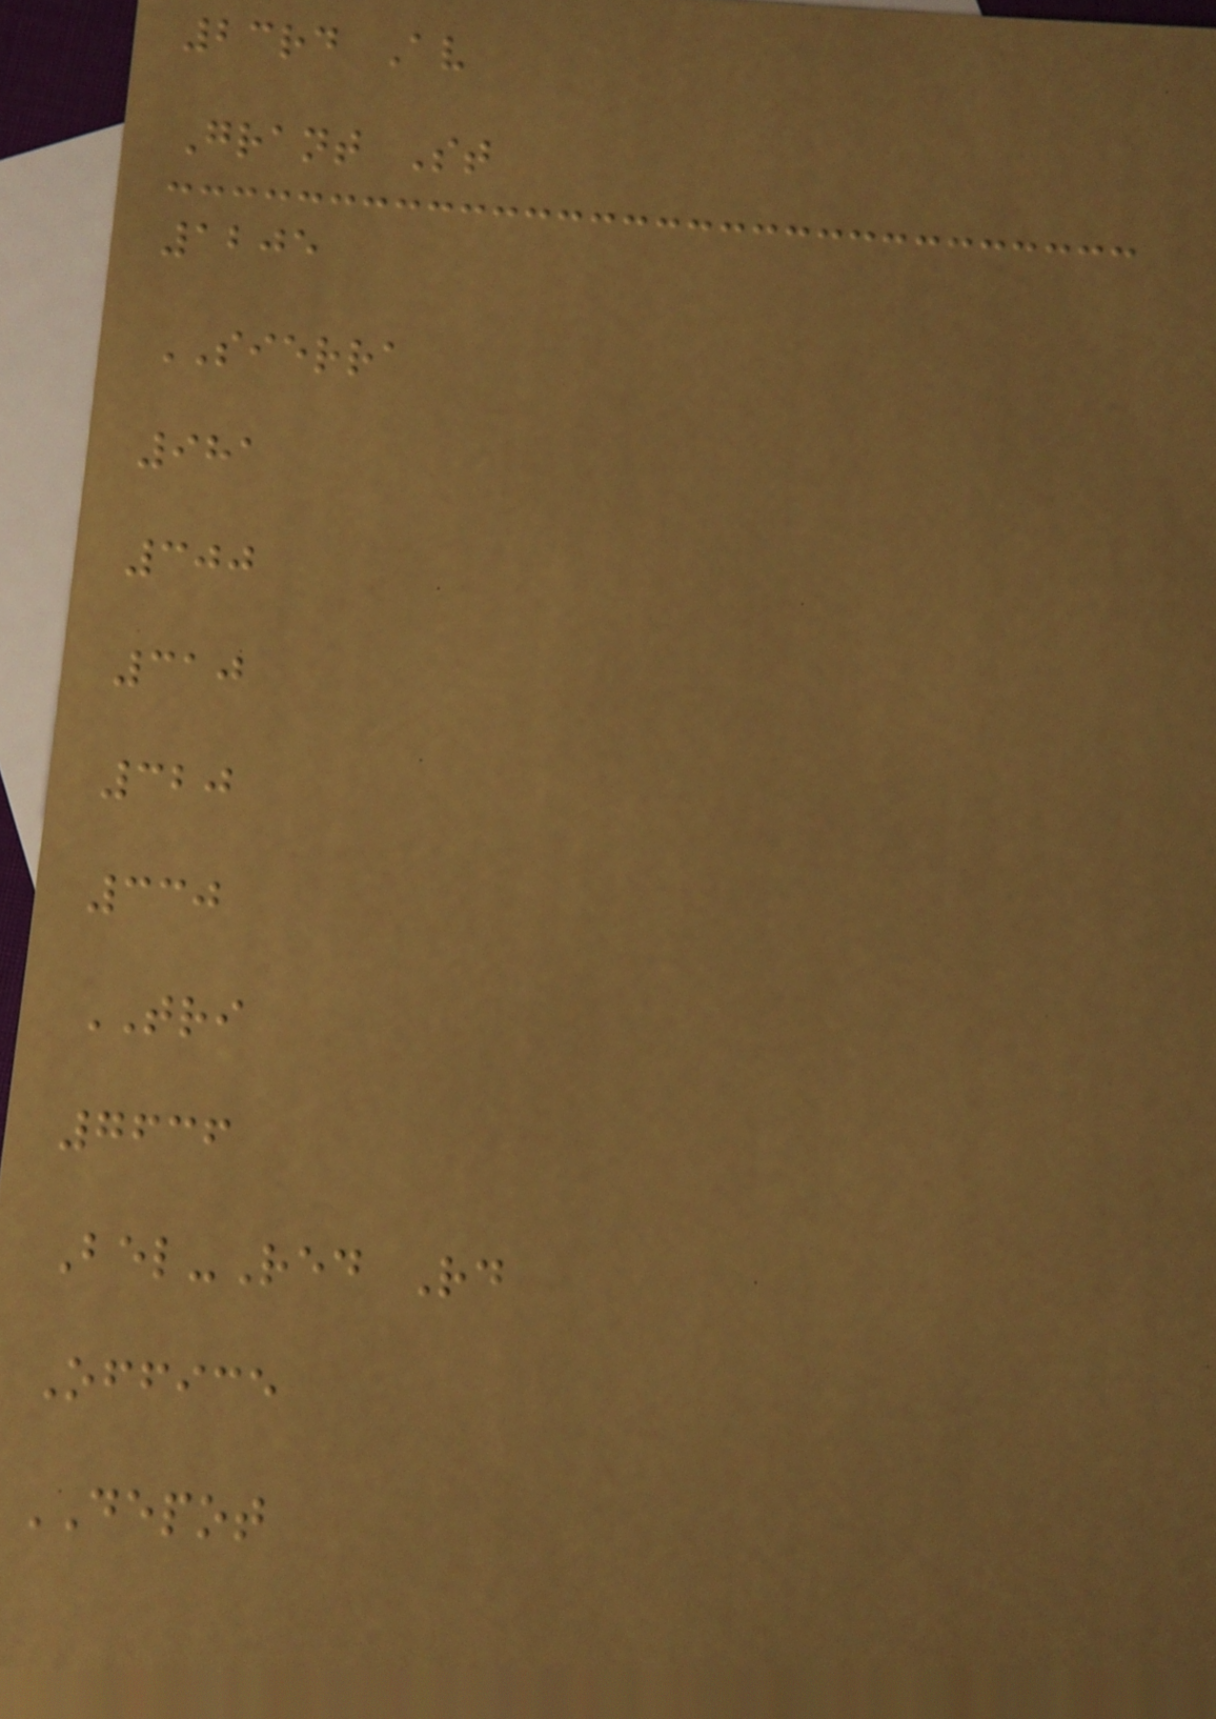23rd Av
Grant St
1205
SIERRA
981
300
310
320
330
TRI
7636
Bel-Red Rd
Office
DEPOT
